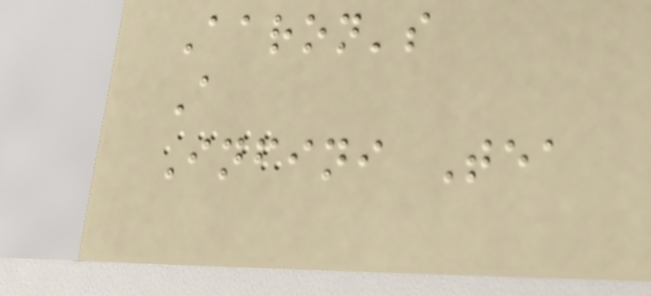Aaron's
A
Infini Tea
